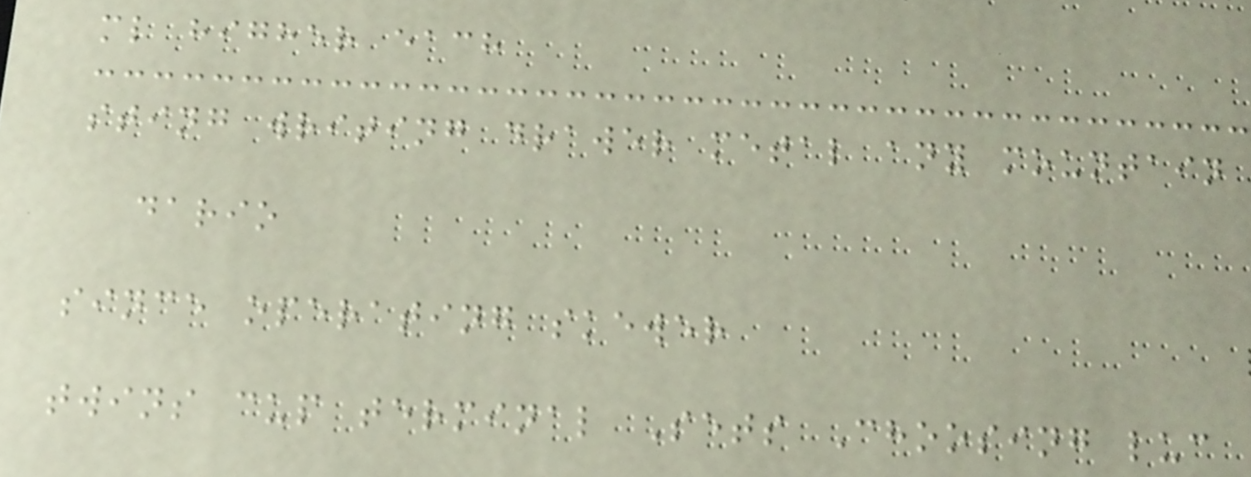ml higher each
sting writing drawer metal any mountain
dario
since operating skewer
twins cup terminal Sets Choosing luc
